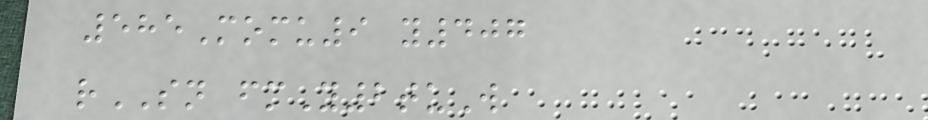585Momu9 y407
rSN fmY2tuW
